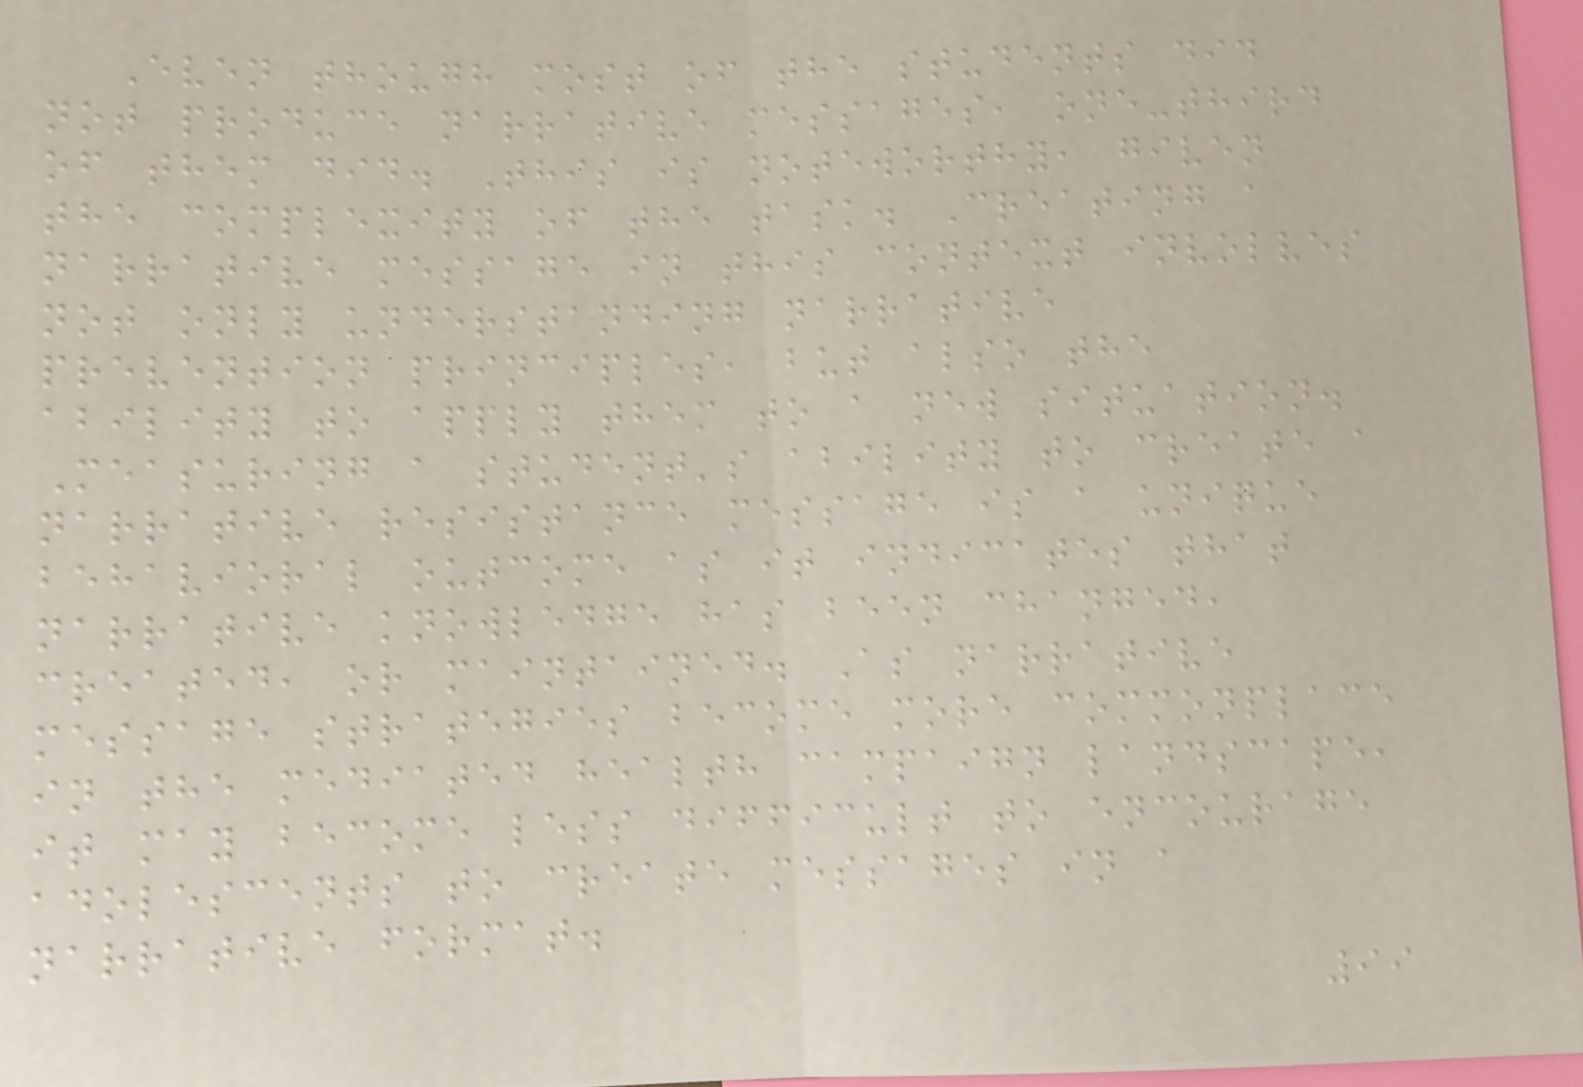Even though most of the students did
not produce narrative messages, one-third
of them did. This is noteworthy, given
the complexity of the task. Creating a
narrative message in this context involves
not only understanding narrative
prevention principles, but also the
ability to apply them to a new situation.
Measuring a student's ability to create a
narrative resistance message is a unique
behavioral outcome as it indicates that
narrative knowledge has been changed,
created, or maintained. As narrative
message strategies become more commonplace
in the mediated health campaign landscape,
it may become less difficult to encourage
adolescents to create messages in a
narrative format.
99
